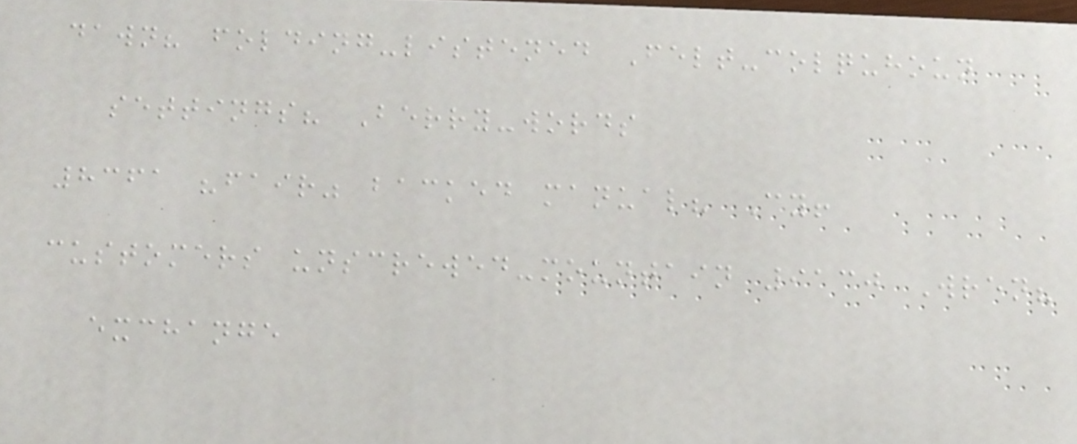dawn? folding-listened Felt-colquhoun
settings? Berry-words
8361 "fair" backed manual? Cy!
customers unscrewed-mountain 9130 Wren?
exchange
